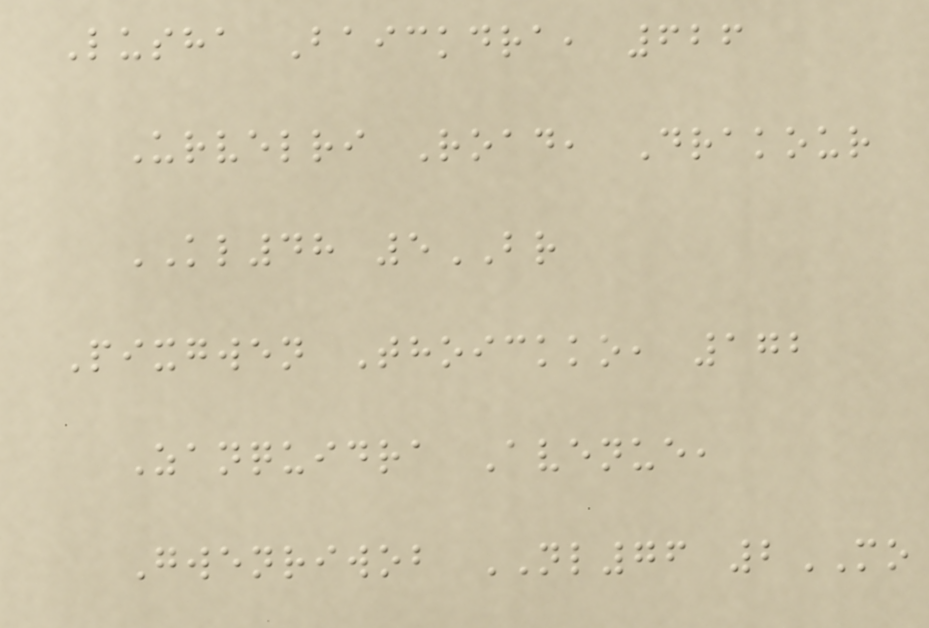Lusha Baickdra, 626
Urvelri Road, Drakour
KL48 5BR
Pixgwen Thoickko, 172
Zanquidra Avenue,
Gwenriwob NL76 2MO
